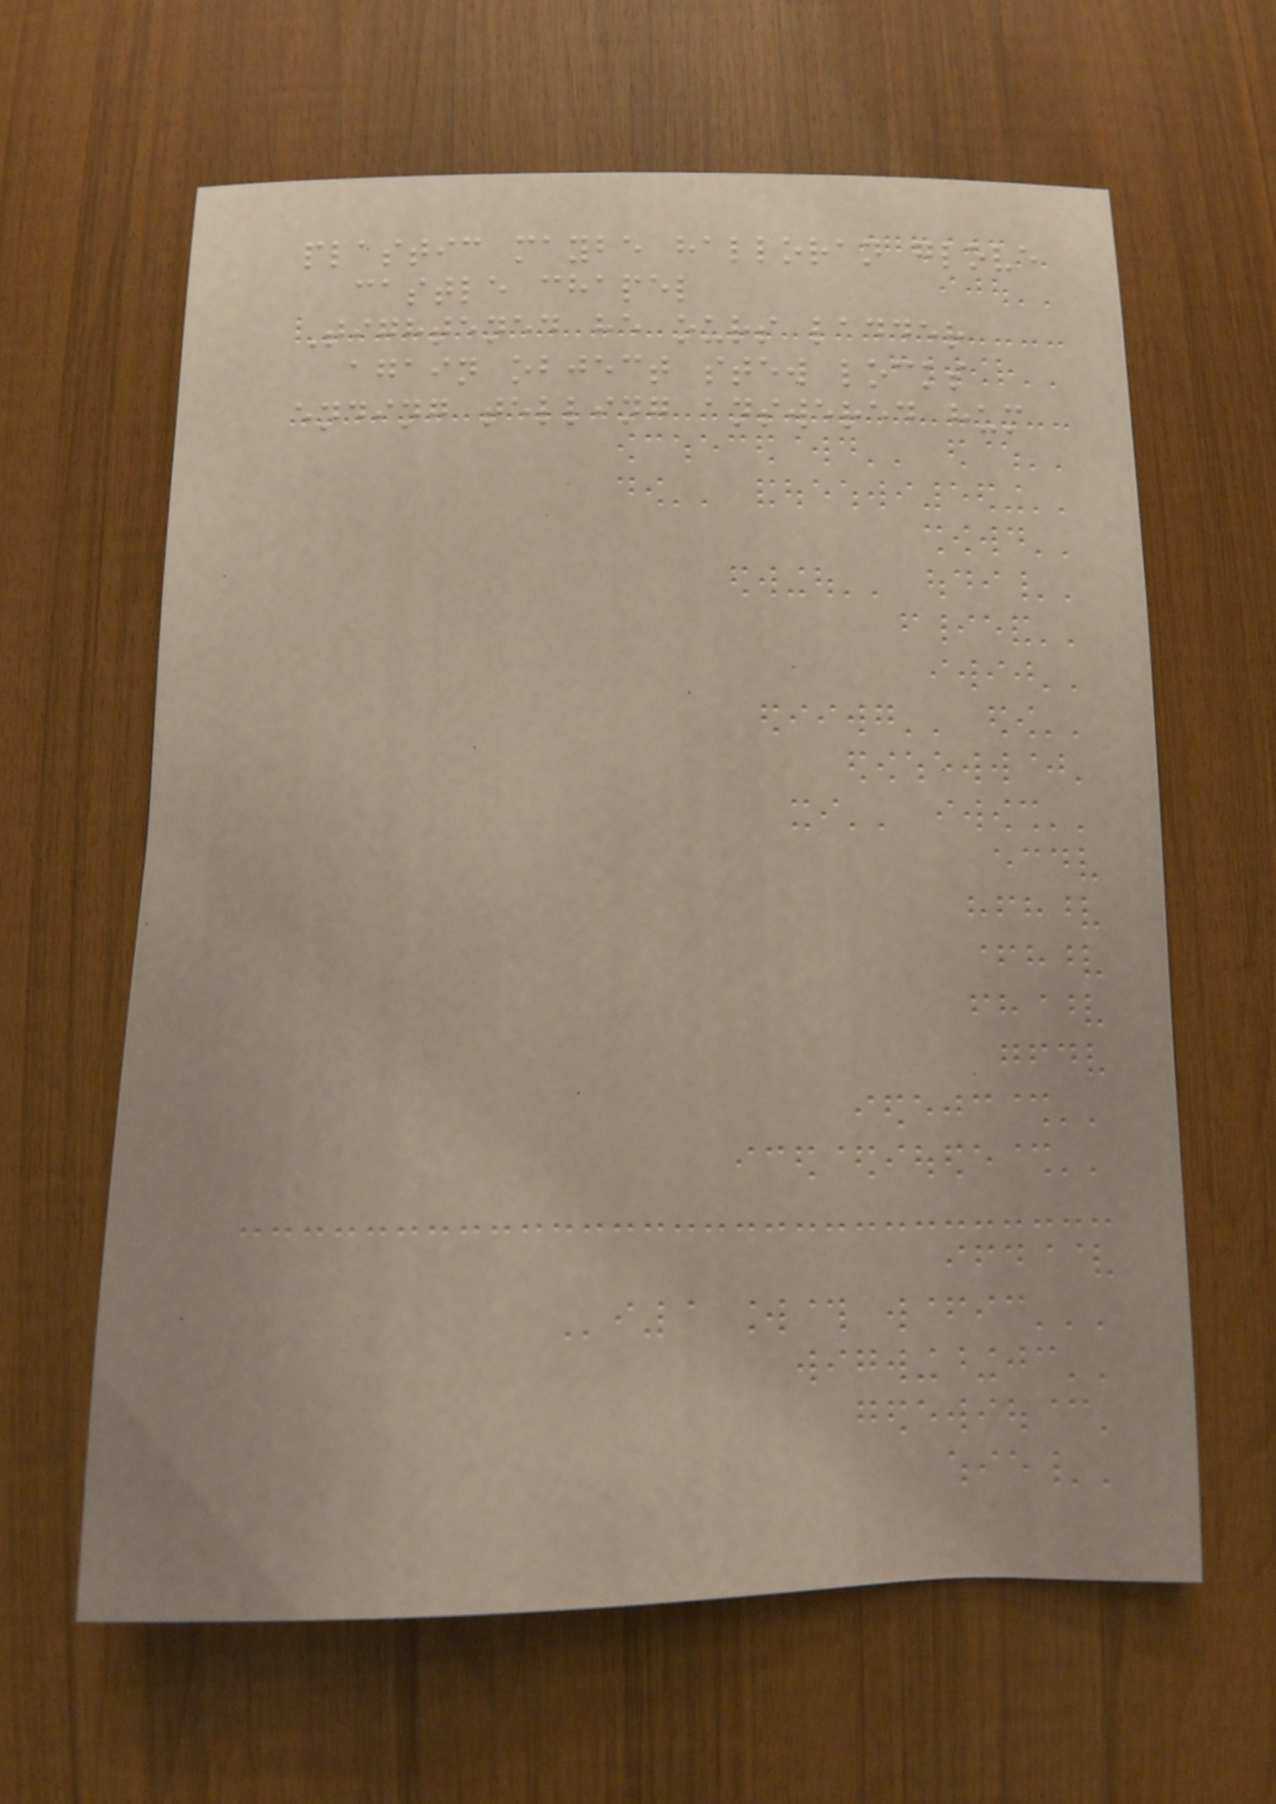plastic maybe halloran glove
castle chapel
Tightened he ours ladder
again object stew locks
ending telling answered hum
